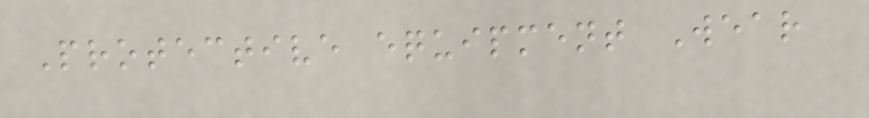Protective equipment Wear
